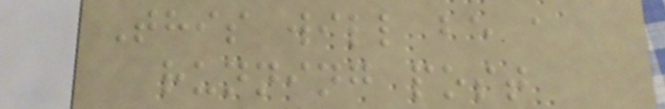This will be a
running post
